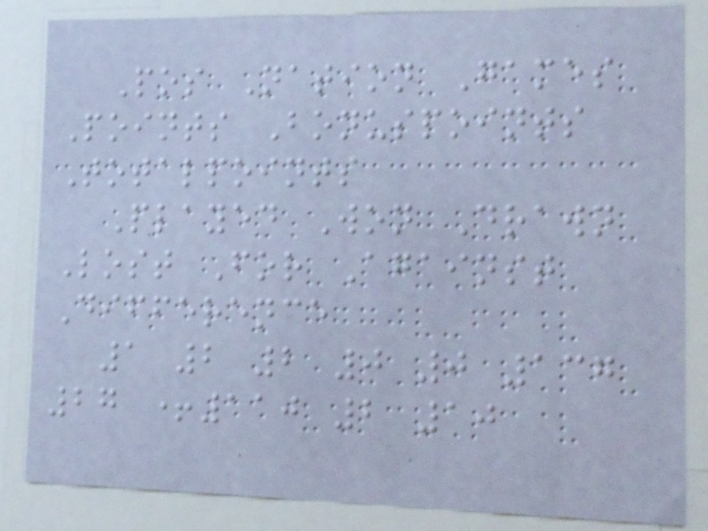Pos Nation Games
Points Bonuspoints
Totalpoints
Played Won Drawn
Lost For Against
Difference
1 2 2 0 0 137
27 +110 2 10
